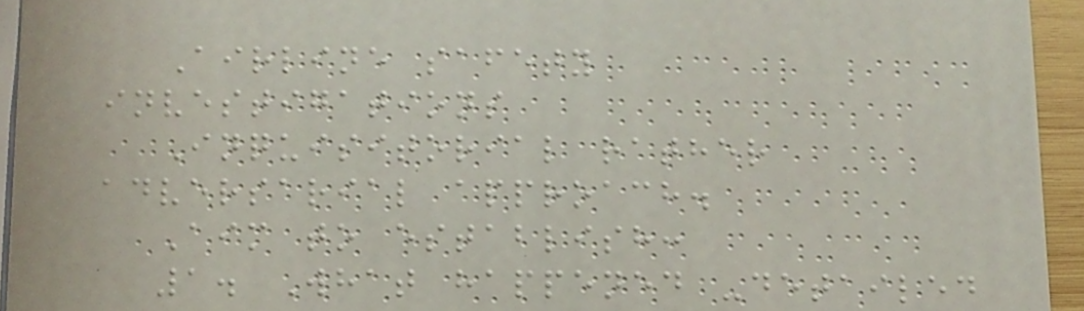Airline safety
investigations
Inquisitorial rather
adversarial approach.
Aim to establish:
1. What happened -detailed
